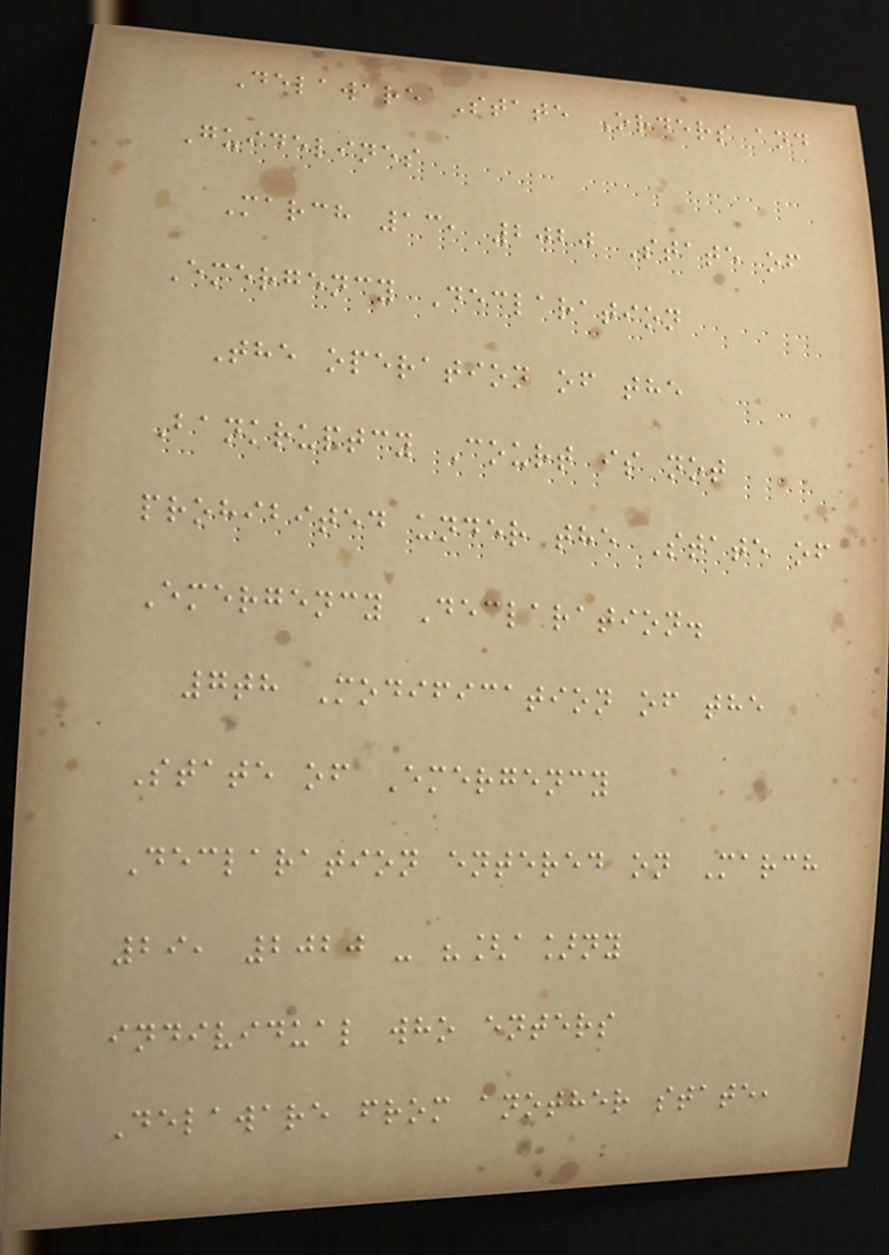Delaware State Orders and
Guidelines
March 13, 2020 State of
Emergency Declaration
The operation of the
Bankruptcy Court is not
prohibited under the State of
Emergency Declaration.
7th Modification of the
State of Emergency
Declaration entered on March
29, 2020 - "[a]ny
individual who enters
Delaware from another state,
